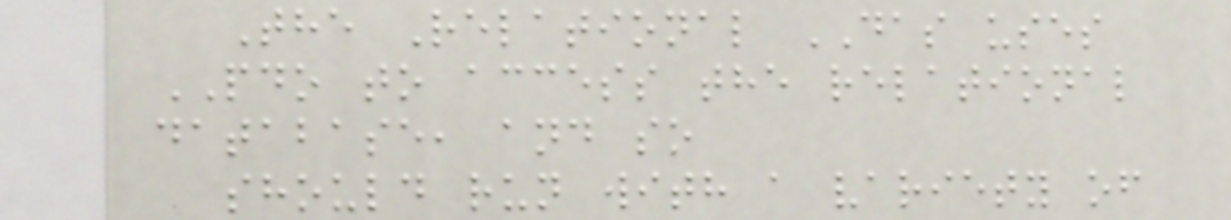The Relational DAS uses
PDO to access the relational
database, and so
should run with a variety of
